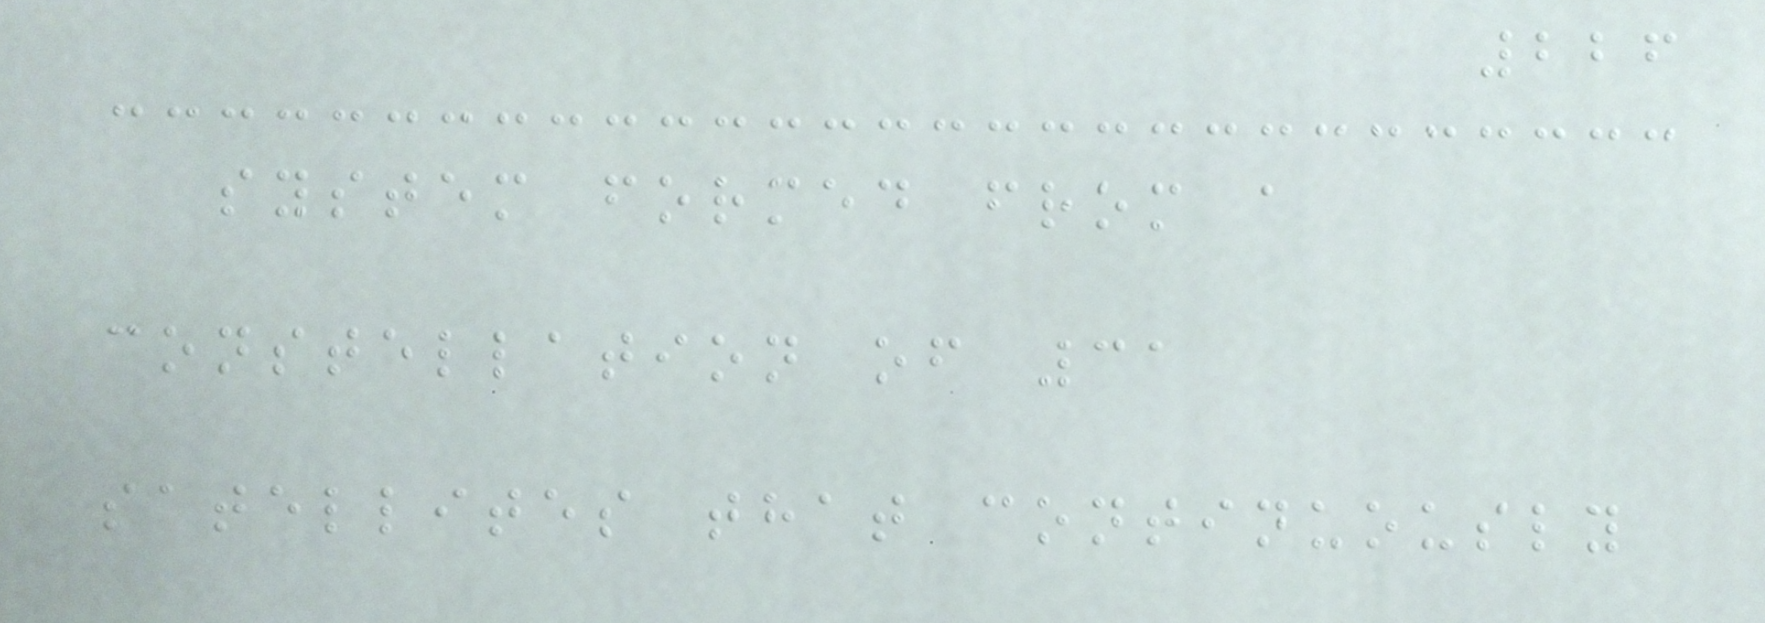226
system formed from a
constellation of 31
satellites that continuously
